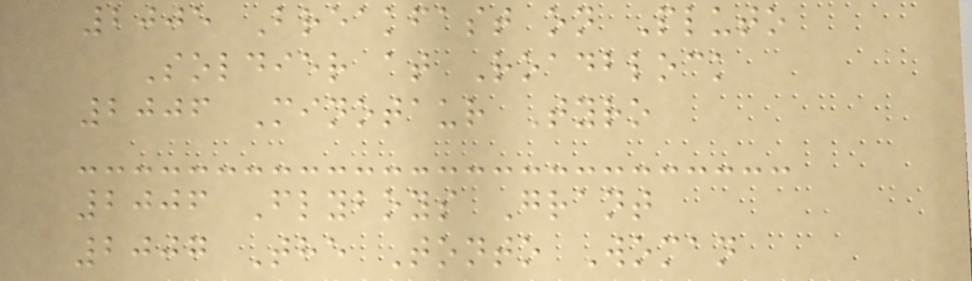2005 Breakfast on Pluto
Soldier at Roadblock
2006 Minotaur Tyro
2006 Flyboys Grant
2007 The Tonto Woman
